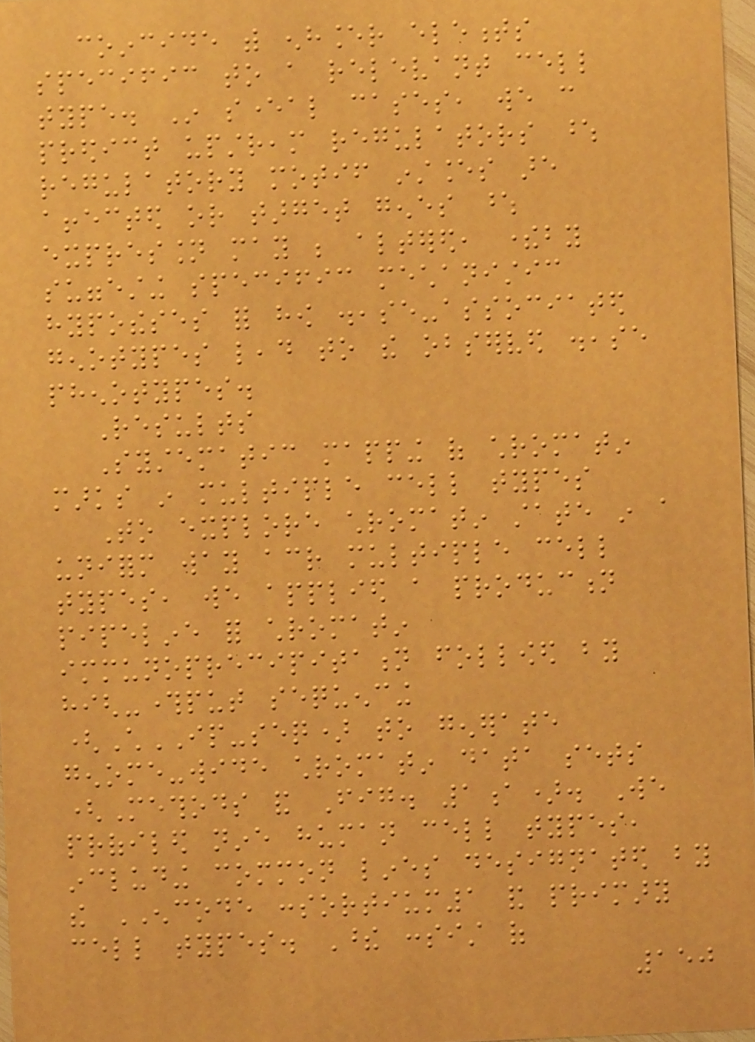coincide with enhancer elements
specific to a relevant cell
type. In several cases, we can
predict upstream regulators whose
regulatory motif instances are
affected or target genes whose
expression may be altered, thereby
suggesting specific mechanistic
hypotheses for how disease-associated
genotypes lead to the observed disease
phenotypes.
Results
Systematic mapping of chromatin
marks in multiple cell types
To explore chromatin state in a
uniform way across multiple cell
types, we applied a production
pipeline for chromatin
immunoprecipitation followed by
high-throughput sequencing
(ChIP-seq) to generate
genome-wide chromatin data sets
(Methods and Fig. 1a). We
profiled nine human cell types,
including common lines designated by
the ENCODE consortium1 and primary
cell types. These consist of
150
